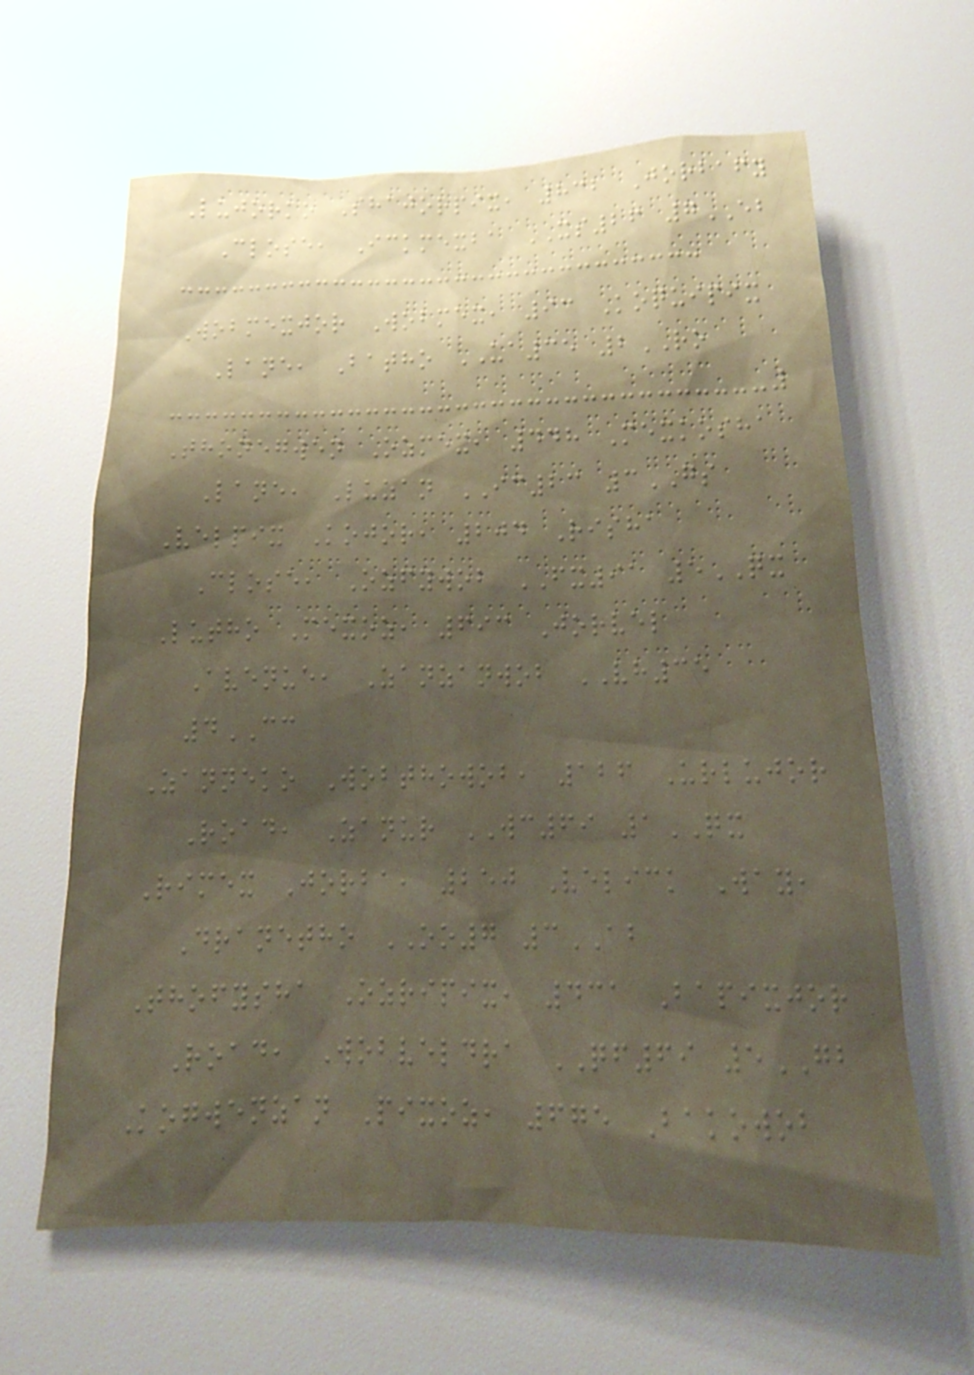Lujorko Shajorpix, 832 Jorbafy
Close, Ickmexba XS26 7EB
Wobmexjor Wobmex, 93 Koquipix
Lane, Batho UA35 2RO
Thonegwen Ozmex, 448 Mexkosha
Lane, Luzan IC23 3GS
Velpix Kojor, 204 Risha
Close, Ozfywob FX91 5QX
Lutho Mexoz, 693 Jorvel
Avenue, Zanzanwob VH35
4CC
Zanneko Wobthowob, 126 Urlujor
Road, Zanur WC69 1QX
Rimex Jorba, 250 Velick Way,
Dranetho OO7 3AB
Thofysha Ozripix, 431 Bapixjor
Road, Wobveldra QF69 5GB
Kogwenzan Pixoz, 675 Bakowob
